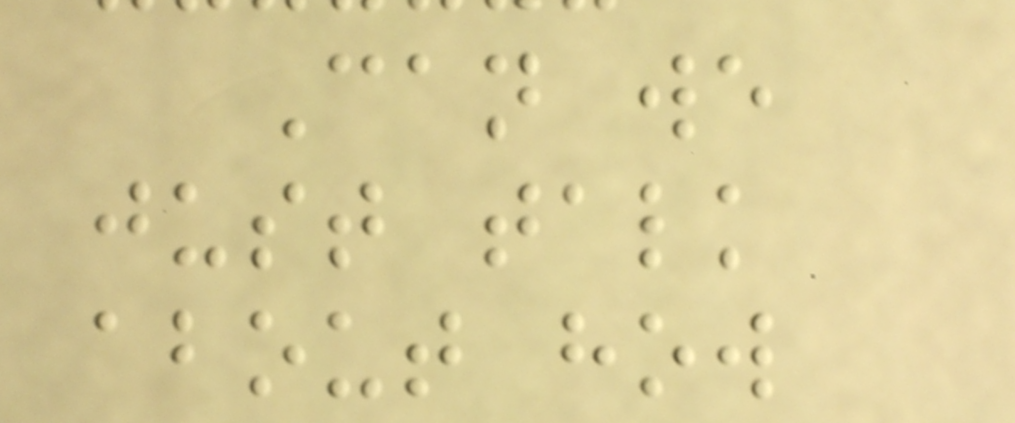Can we
just talk
about how
